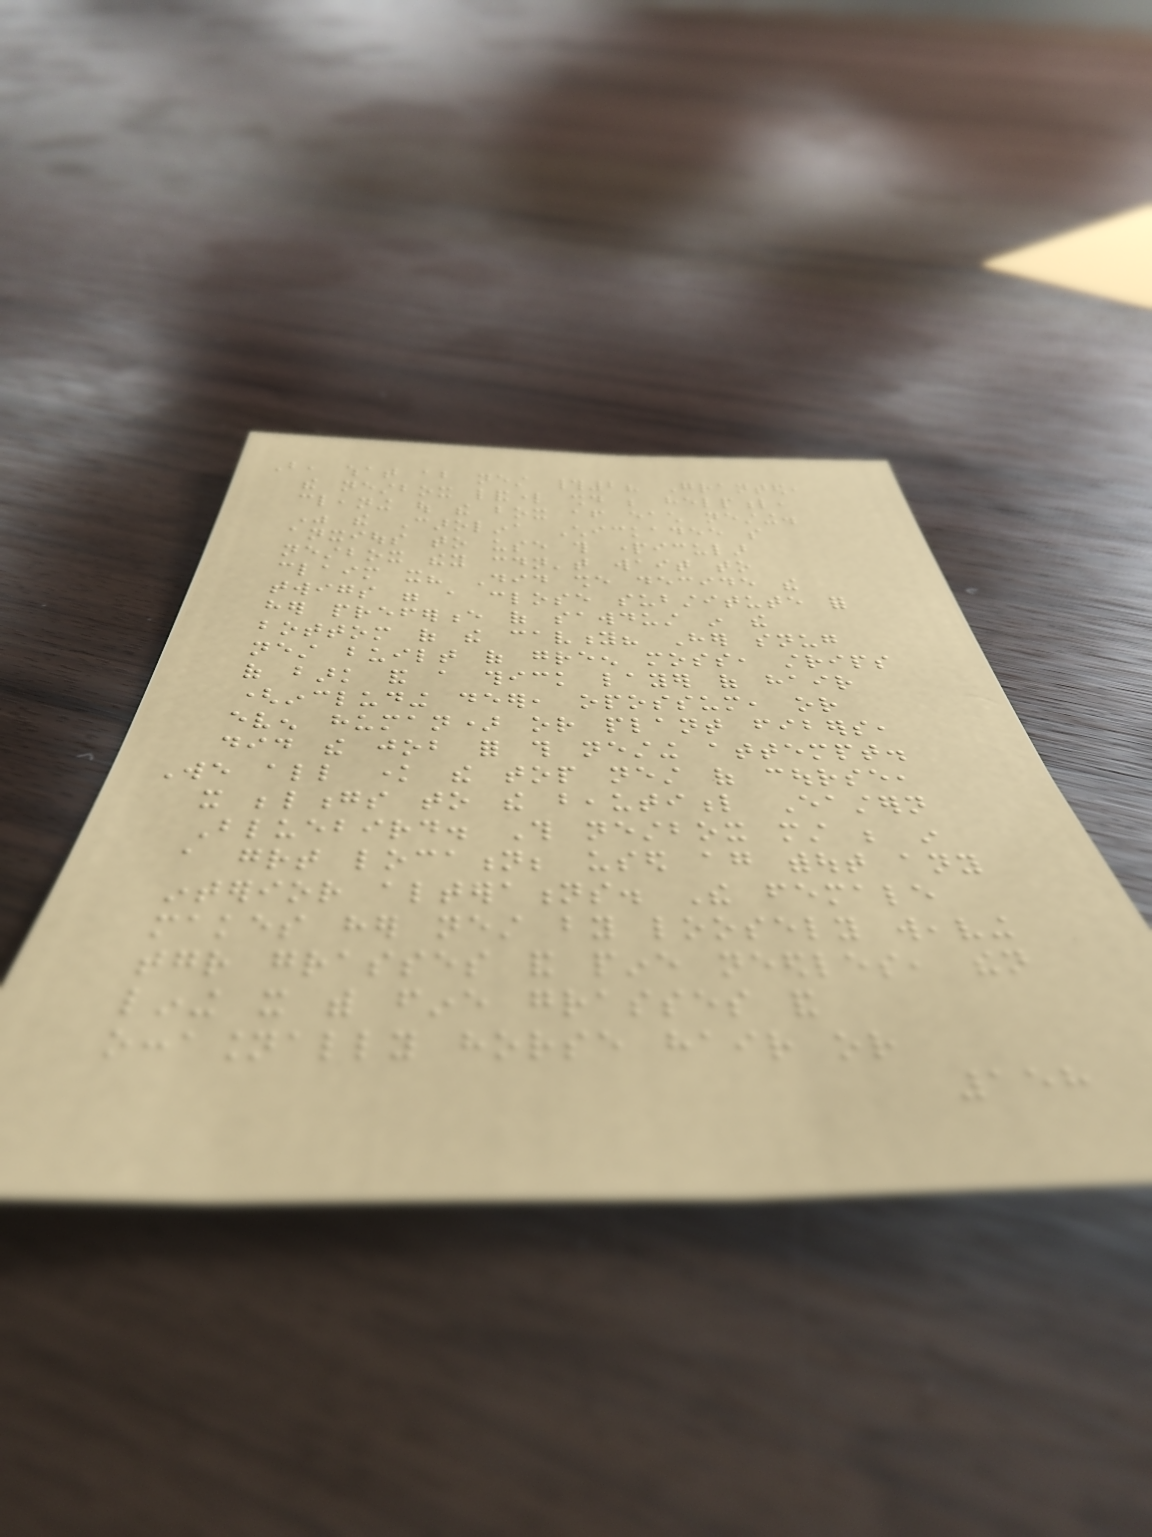But, what about nest #2? Granted,
the nestbox landlord should be helpful,
cleaning out the box after each nesting.
Was the Carolina Chickadee so
anxious to use this particular
nestbox they couldn't wait to
claim it? Did she decide the
twigs were a close substitute for
her preference of sawdust in the
bottom of the cavity? Her snug
nest built of green moss, strips
of bark and a thick layer of hair
(including deer, opossum, or
even human) or plant fibers,
did the job for this nesting attempt.
We all know the top nest of course,
it belongs to the beautiful Eastern
Bluebird. This nestbox must be in
a great location; used again without any
interior alterations. The female
makes her nest by loosely weaving
together grasses and pine needles, then
lining it with fine grasses and
occasionally horse hair or
158
